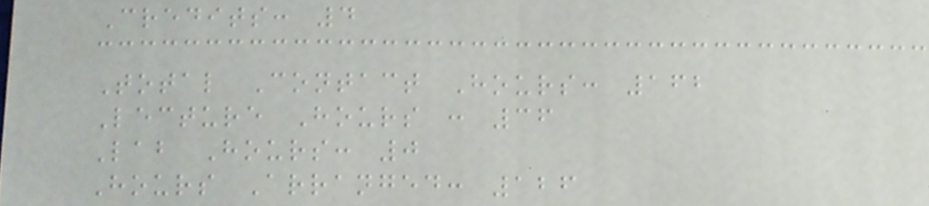Credits: 4
Total Contact Hours: 162
Lecture Hours : 36
Lab Hours: 0
Hours Arranged: 126
